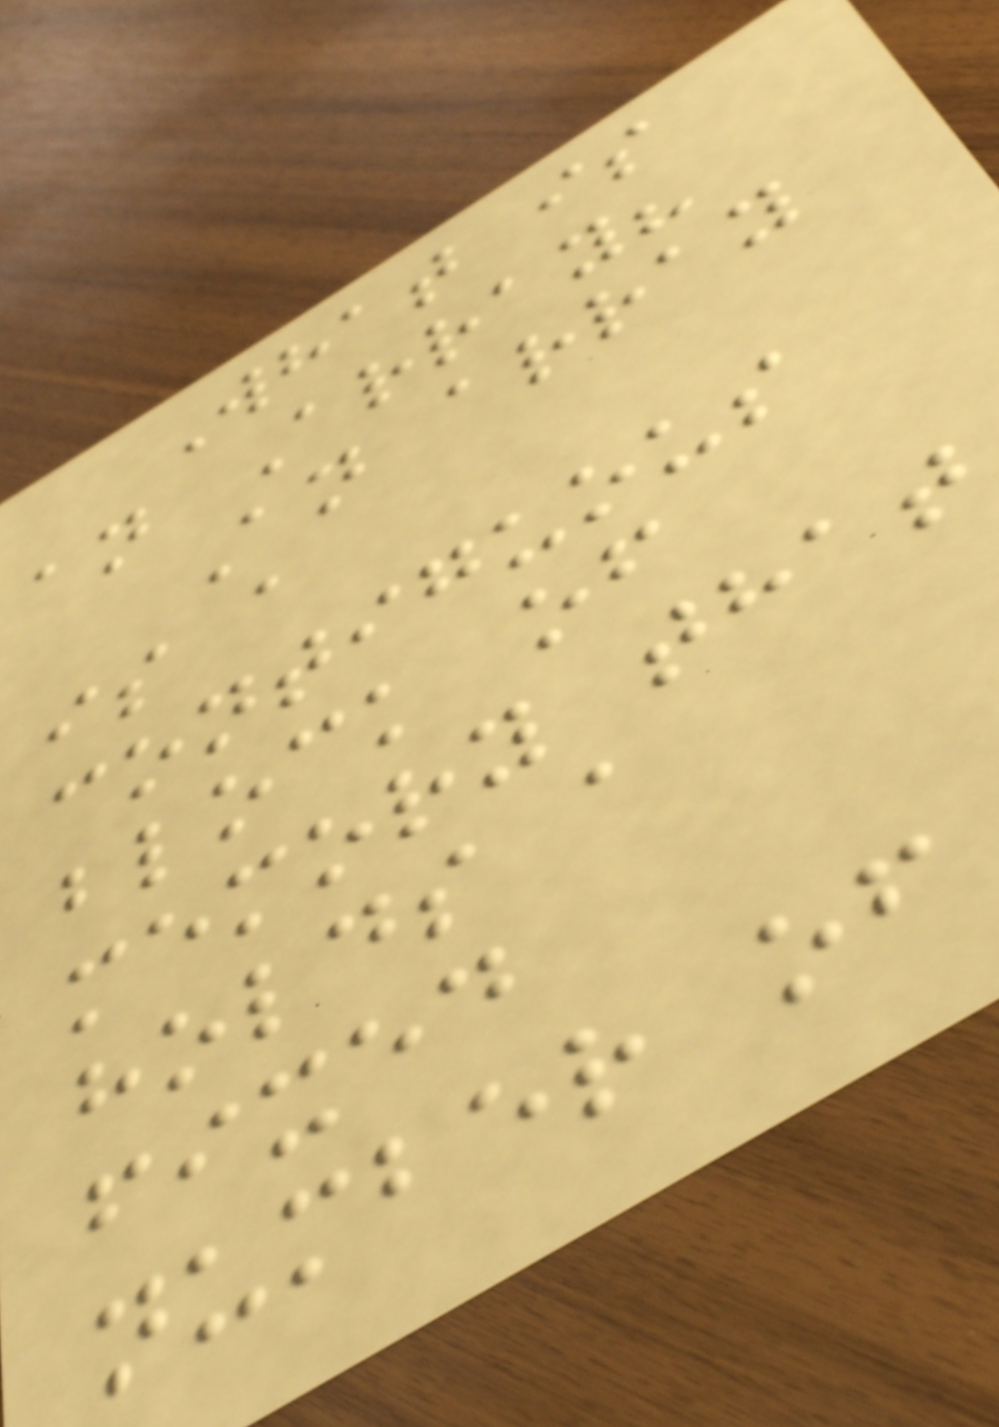What is
an Array?
An array
is a
contiguous
block of
memory that
holds a
fixed
number of
